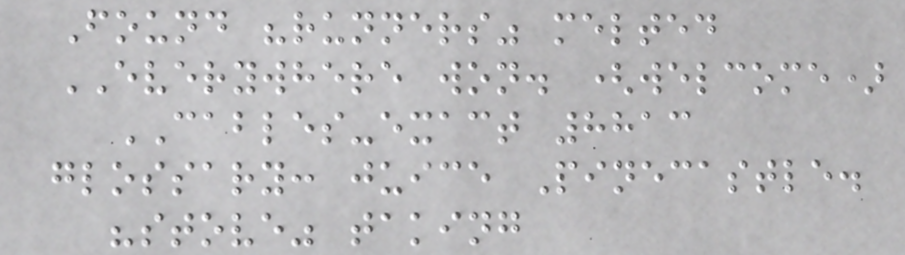Found "runners" melted
EVERYWHERE won. (welcome)
CABLES-exact 8813
glossary: juice Pinecastle.
"stove" taking
